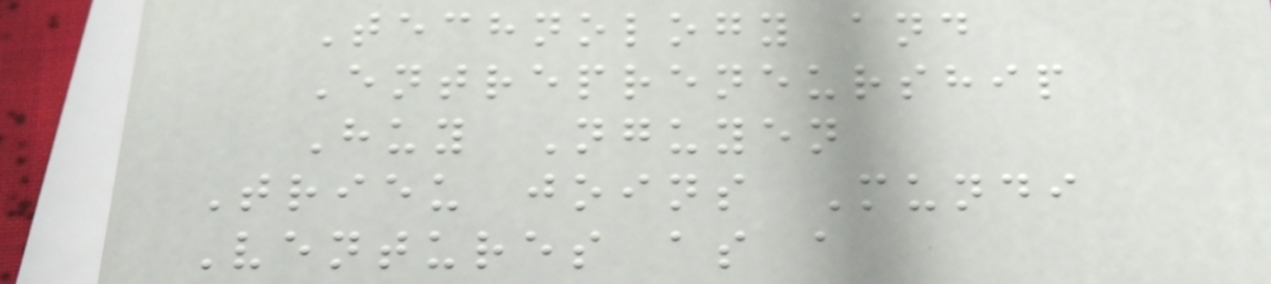Technology and
Entrepreneurship
Huy Nguyen
Trieu joins Mundi
Ventures as a
